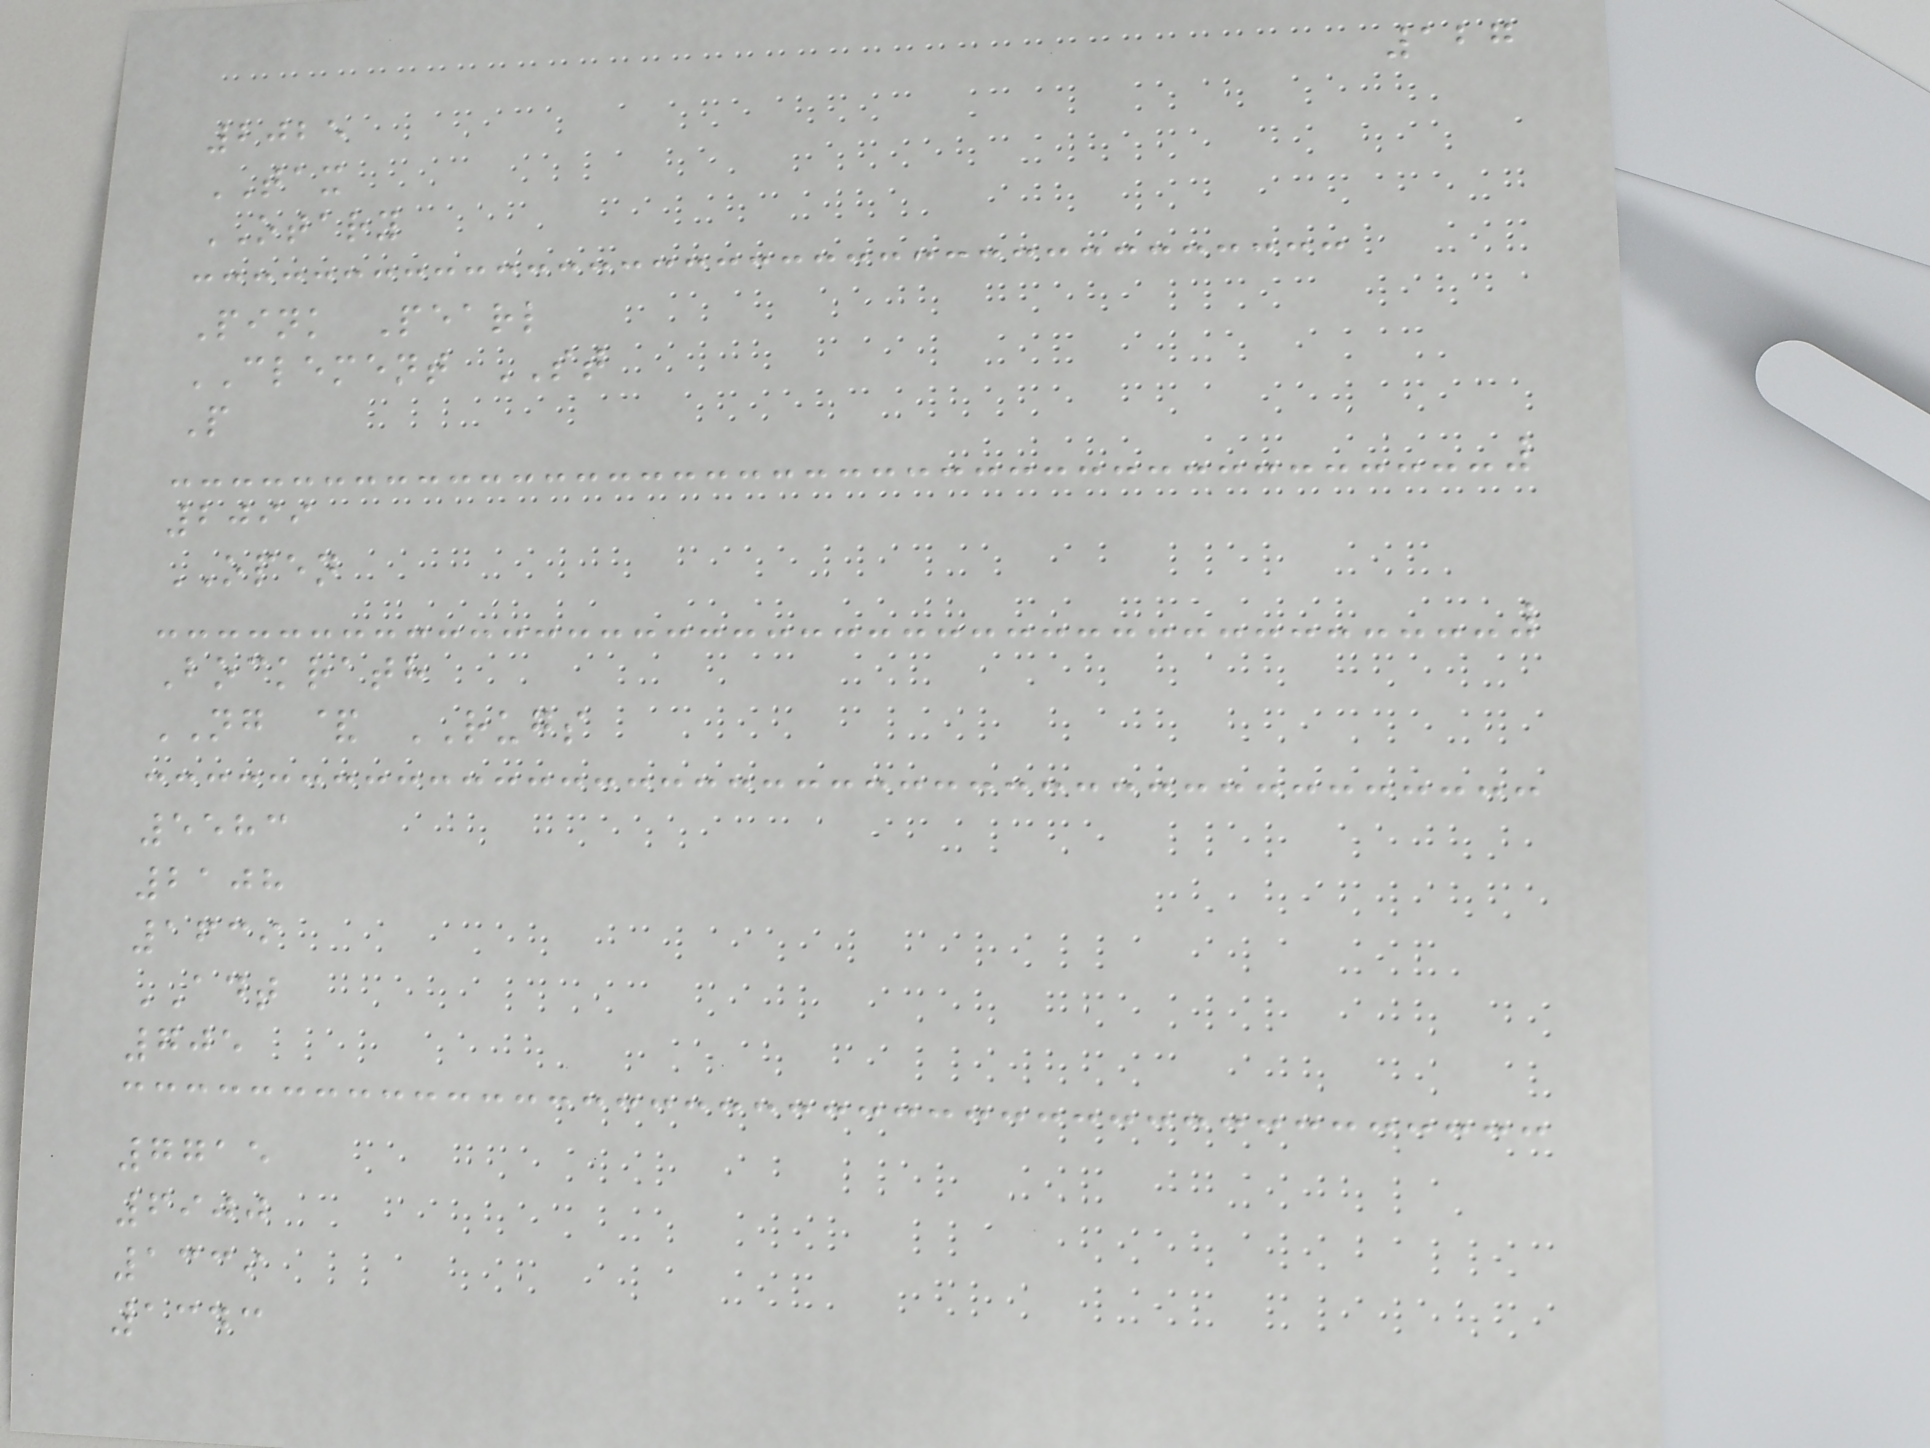127
2025
TAX
OTARY
Pink Pearl
CLEMENT ST
P
2099
OPEN
Bockrath
NG & RUGS
5583
2108
1639
ADT
705
7715
6900
1339
1343
